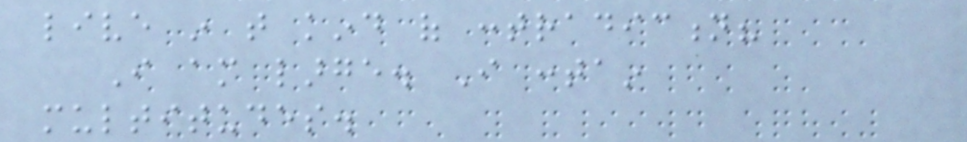live in that kind of contradiction?
I am large. I contain
multitudes.
